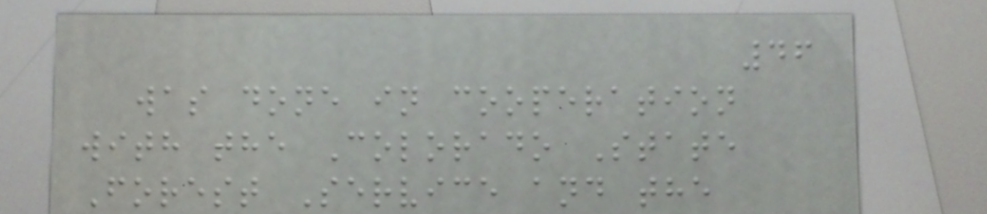46
was done in cooperation
with the Colorado State
Forest Service and the
